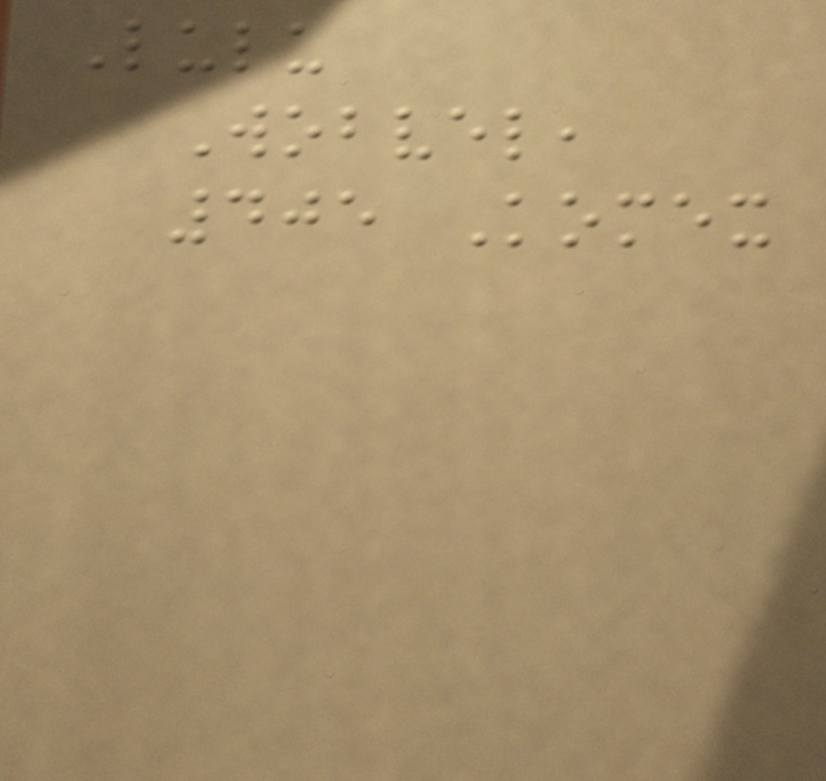Lulu
Wobvel,
405 Komex
